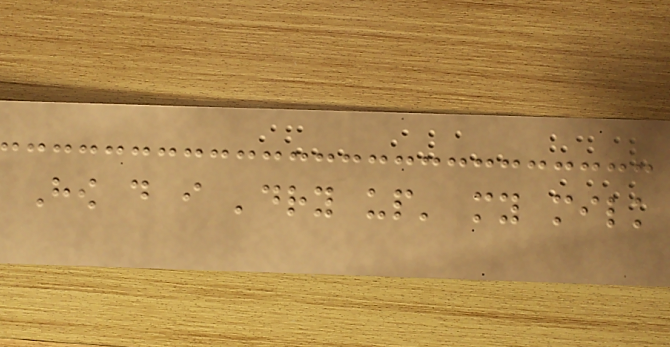How do i 'dry up' my milk
